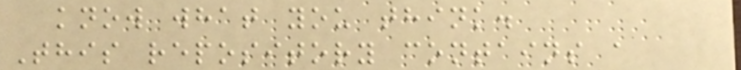know what you think.
This repository contains a
